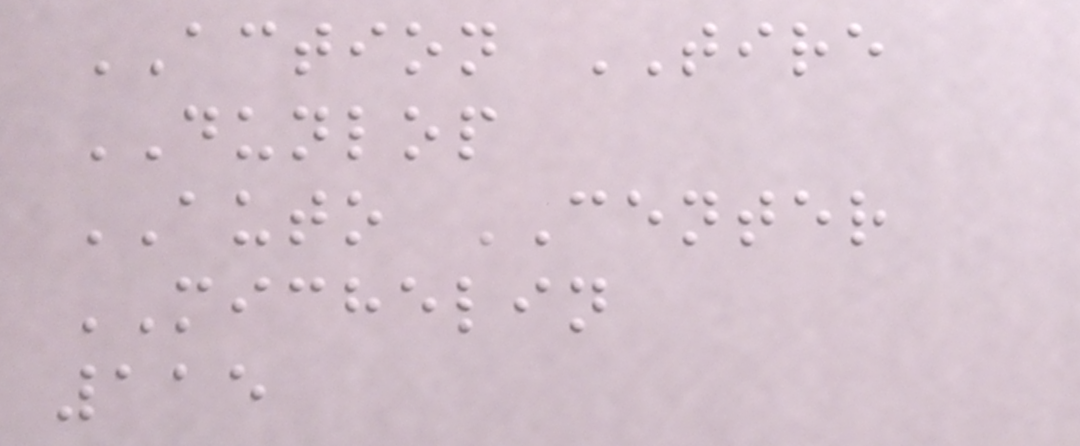ACTION TIRE
DUNLOP
AUTO CENTER
MICHELIN
115
